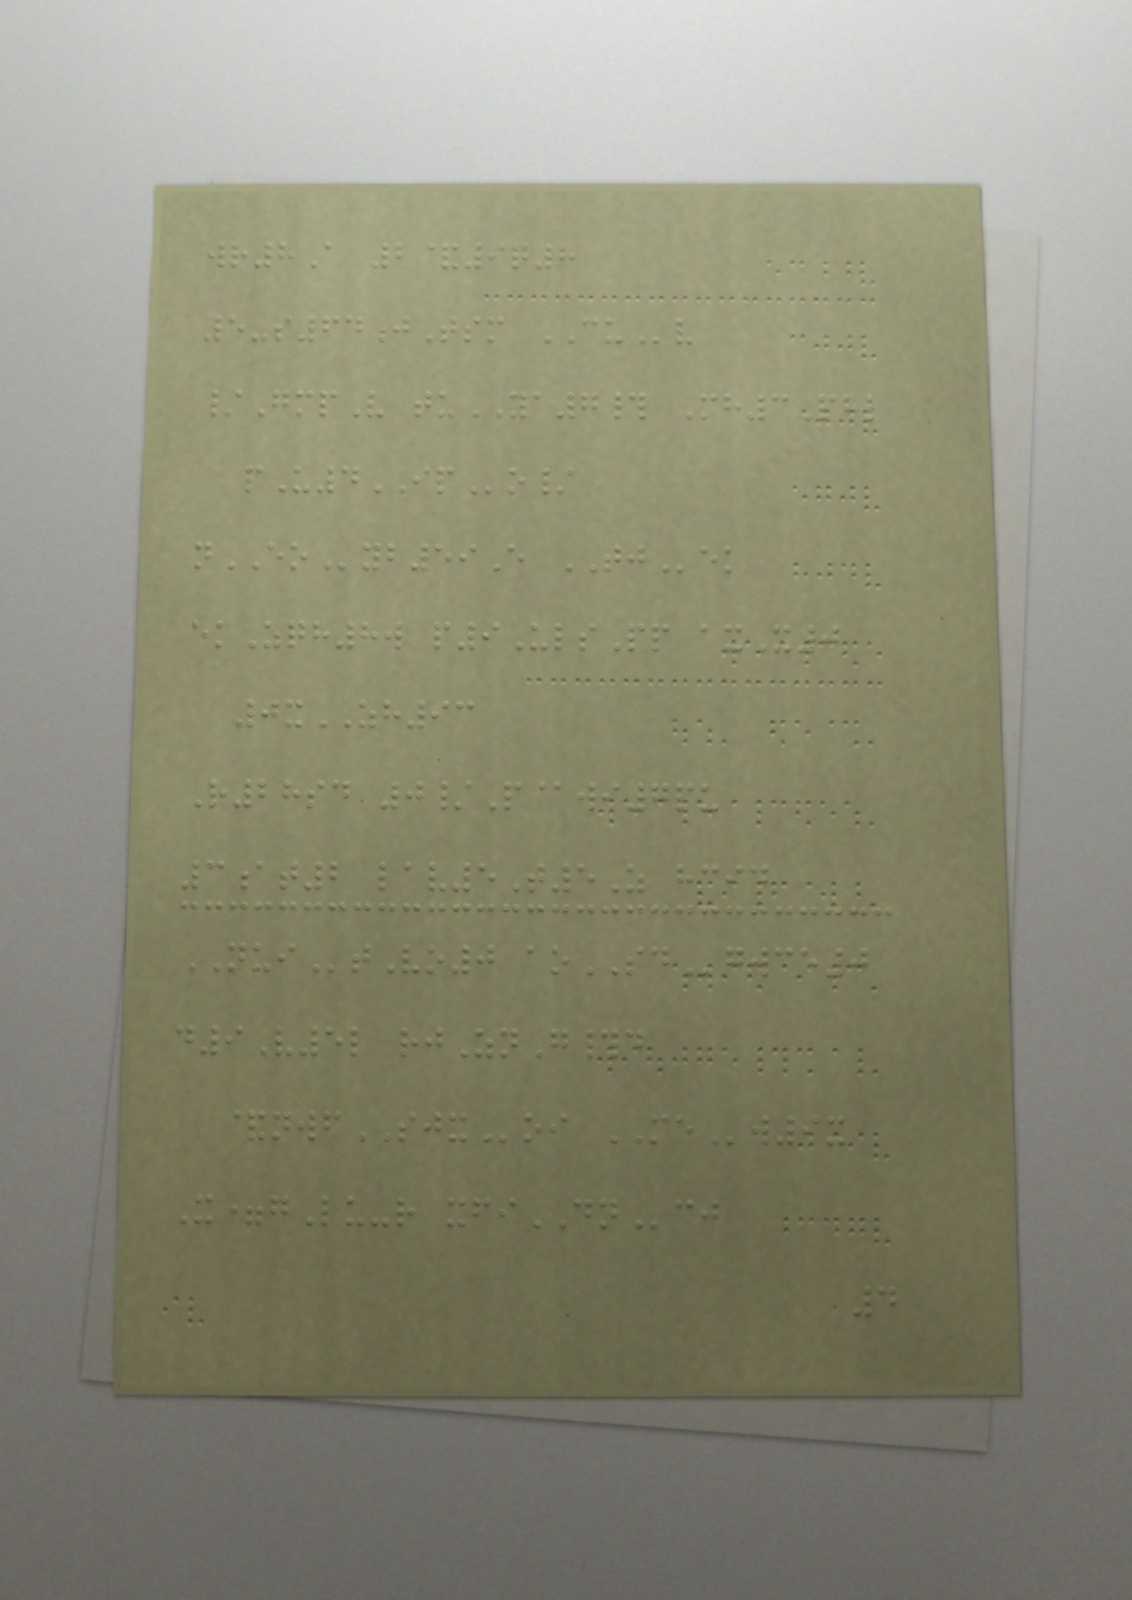wr8A 2&9q8
5-s64jTsm CUv
/GmpV tuYA7# Mh3Phl
pU4IPo/
nEOyb59E TJek
ekZqh8w p9UlsPp axX0
0xZH93
R28sd 0/P@wi7pu
3at2 lav5T5Z hcid
NUItVo0 aoSDgwce0
d9V5l rjZnG#d
&nwfSJXoi MEw9x
X=gLu-r xfiDNcj
4
